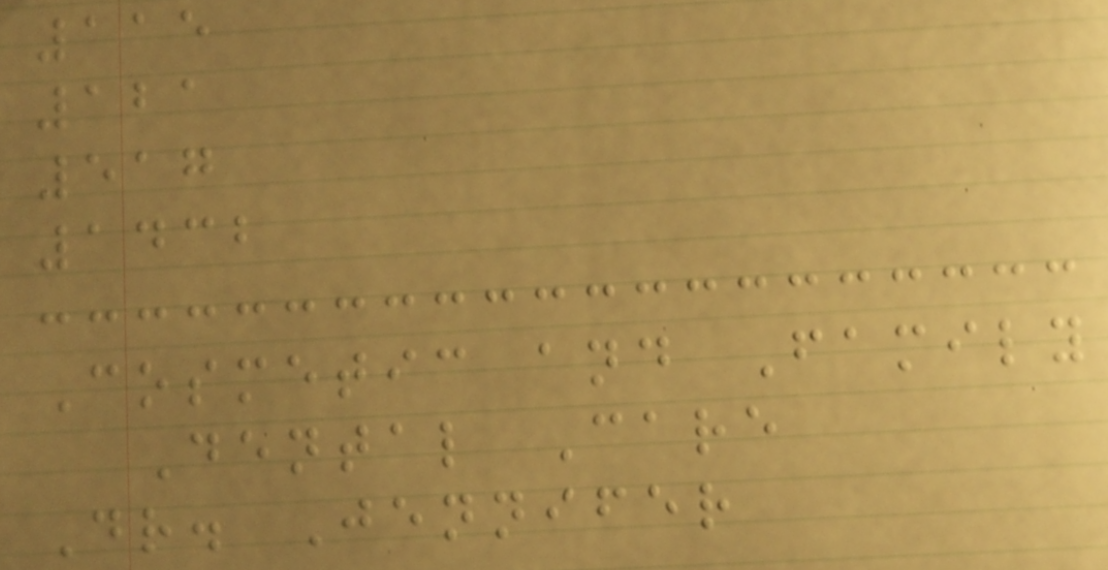115
121
517
1432
Cosmetic and Family
Dental Care
Dr. Jennifer
